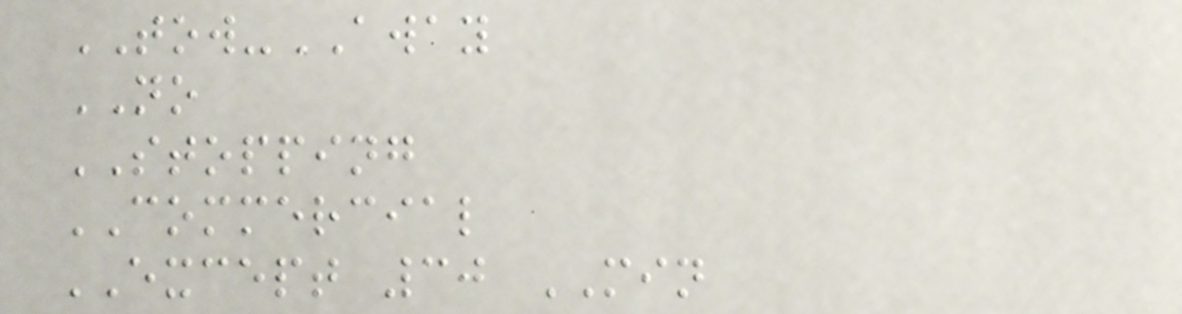TOW-AWAY
NO
STOPPING
COMMERCIAL
EXCEPT 30 MIN
